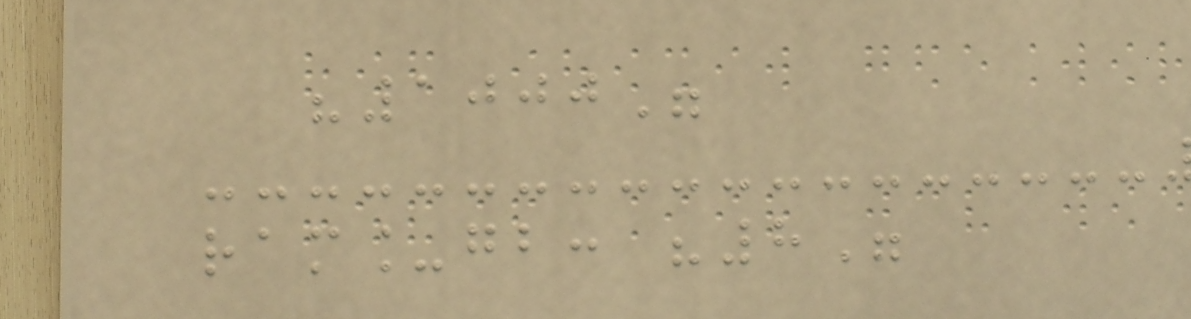"1000"
ram_gb: "8"
